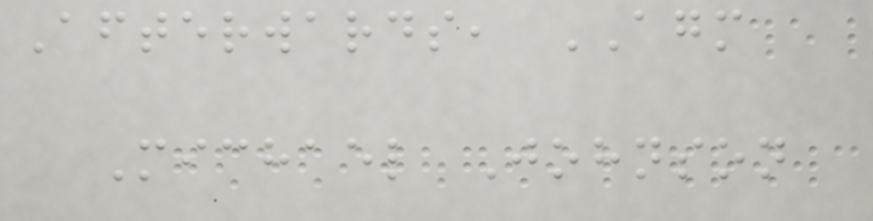Afterwards, AGM
Michael Johnson
